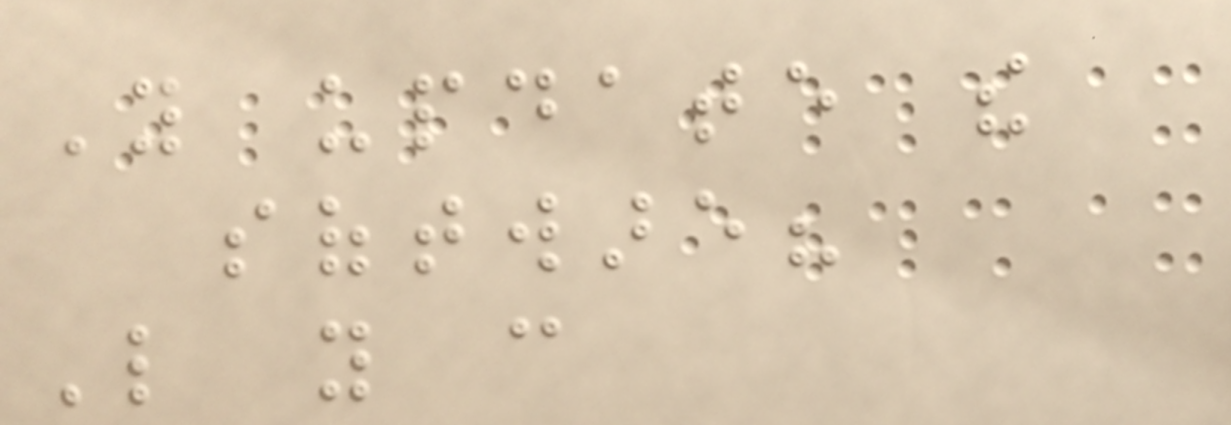You update the
software?
Like you can
